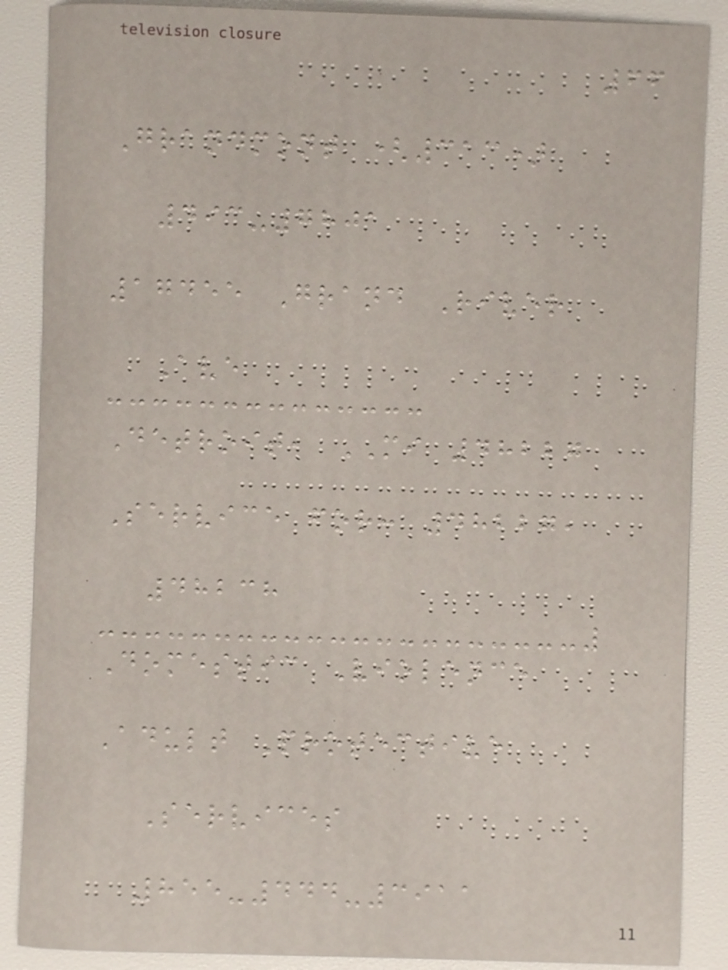66
Grandmont (313)
493-7801
17455 Grand River
Ave
Detroit, MI 48227
Service for: 48227,
48238
Domestic Violence
Adult Protective
Services
855-444-3911
